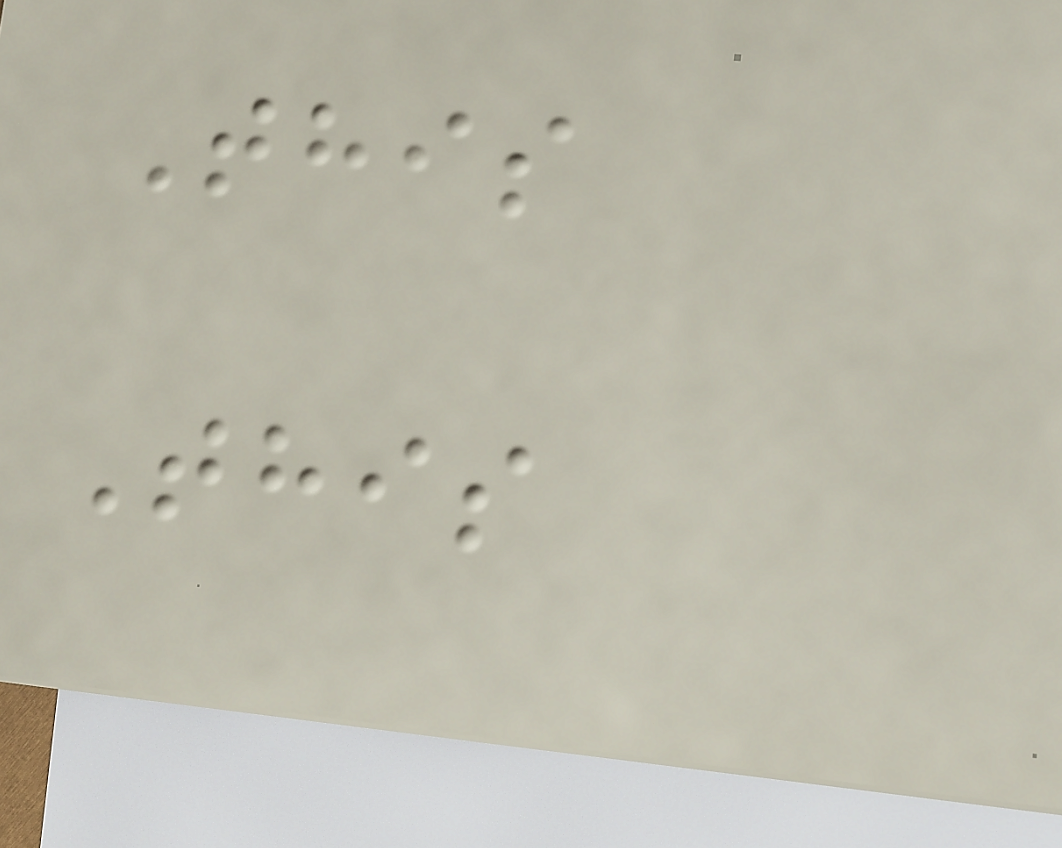This
This
